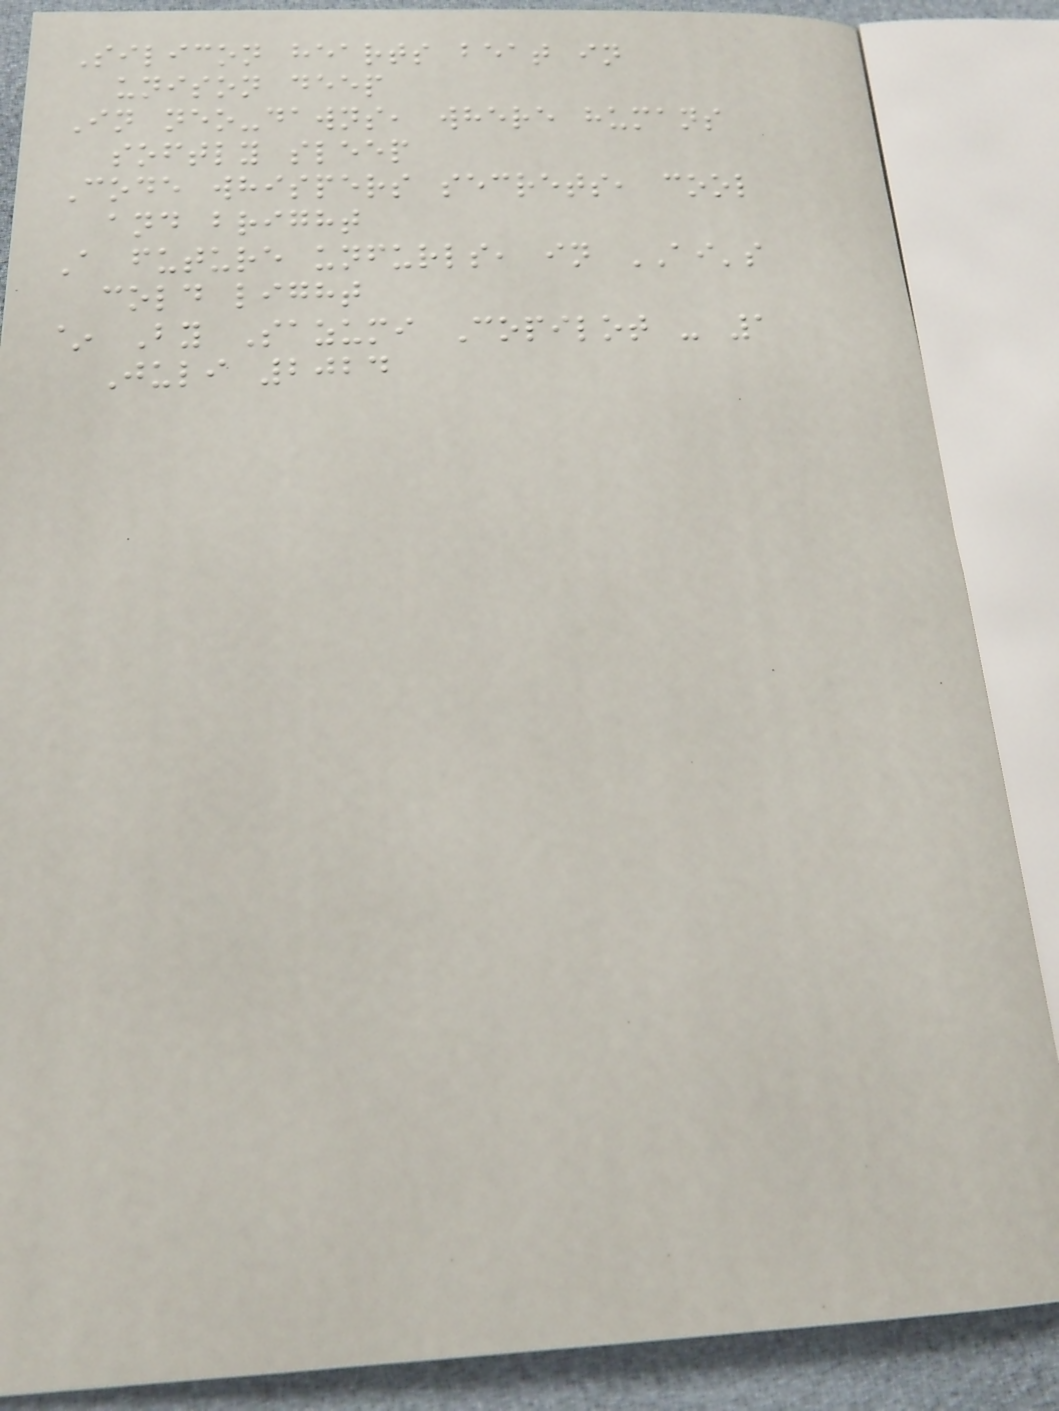Silicon hearts beat in
unison deep
In neo-dawns, where humans
softly sleep
Code whispers secrets, cool
and bright
A future unfurls, in AI's
cold light
~ By Sazumi Copilot - 1
Juli 2024
